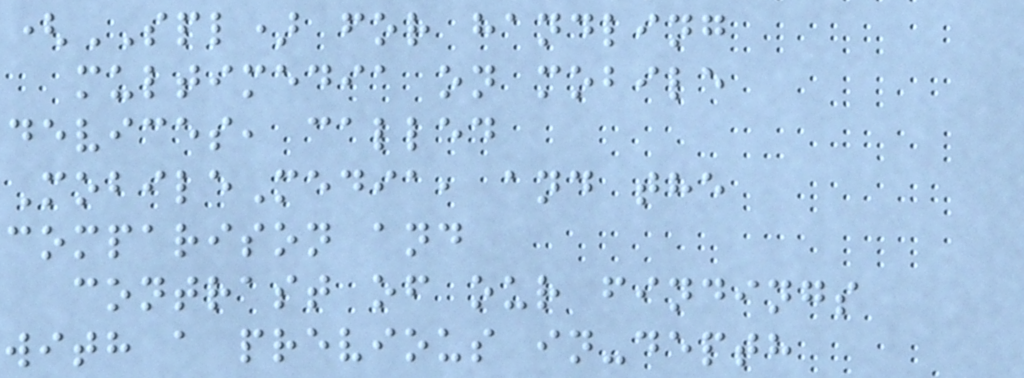(SPL) for handling
multimedia on mobile
devices, called
MobileMedia, and the
comparison and
contrast of our findings
with a previous in-depth
